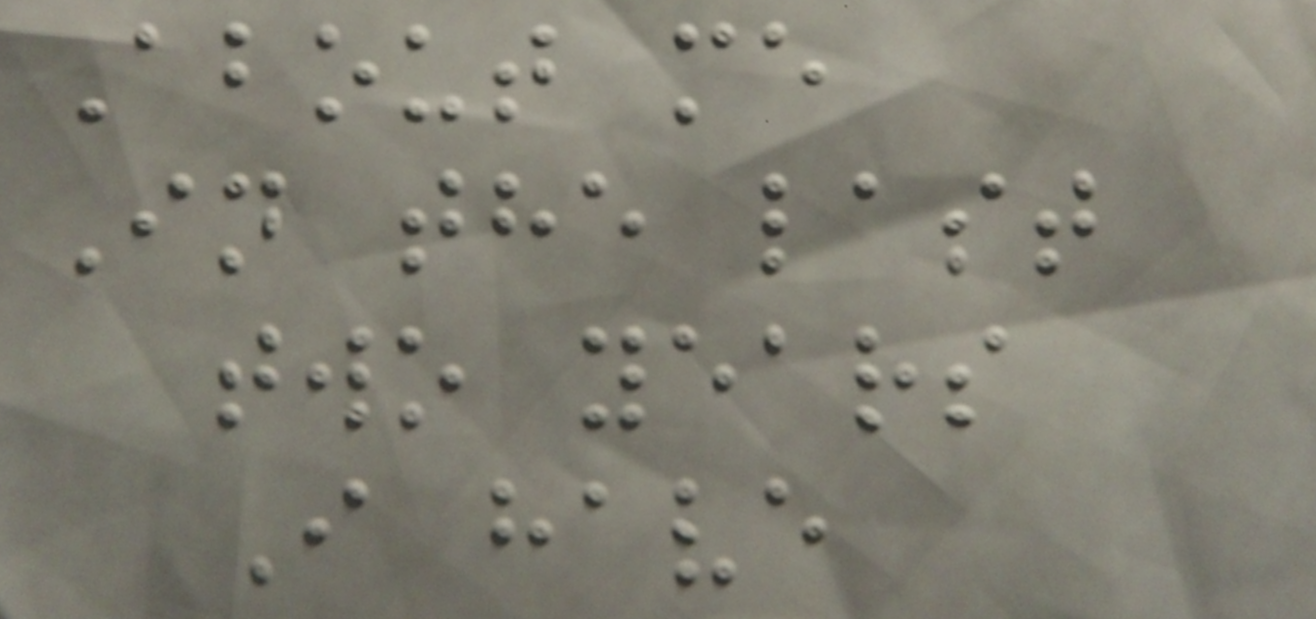About me
In the last
two years
I have
